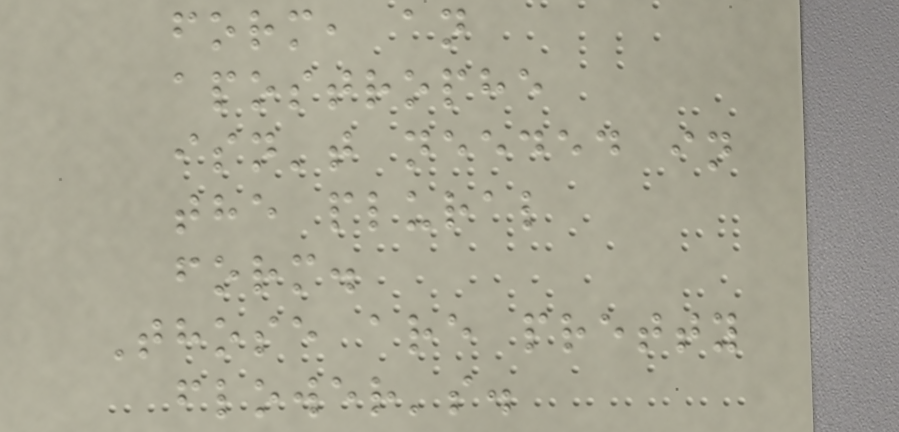form, an
apostrophe
isn't needed in
the plural
form.
Those are pretty
flower's.
